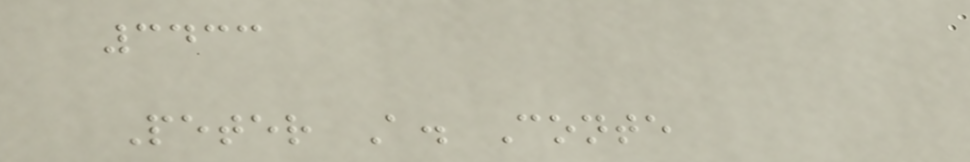3433
Peter A. Conte
